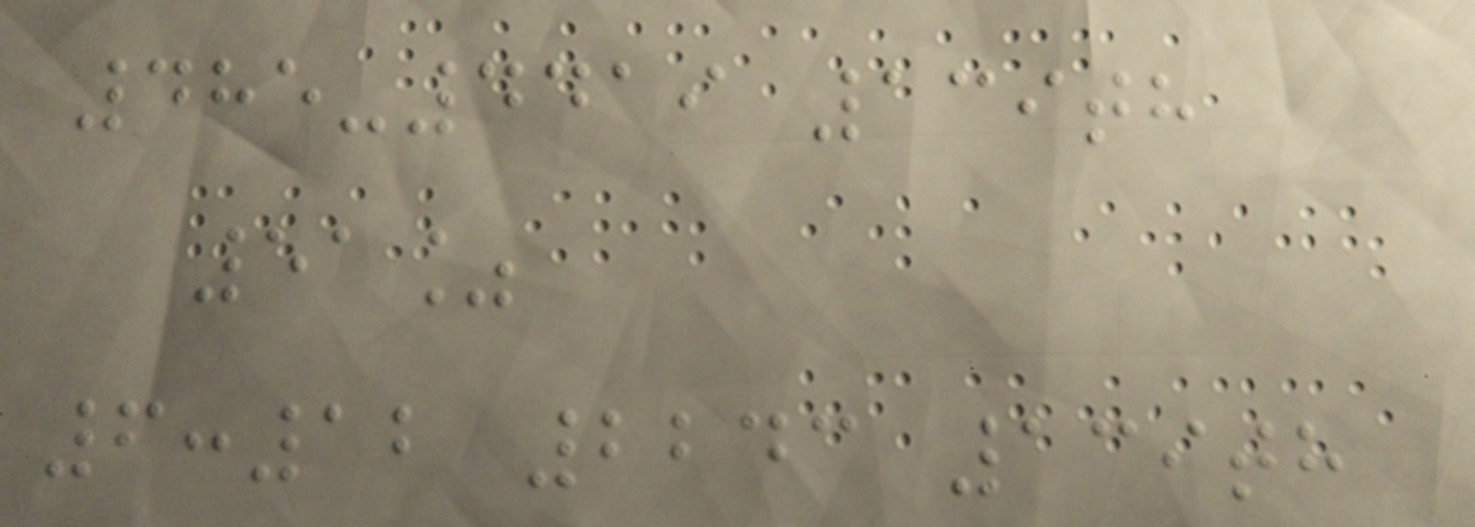485-4419 139th
51%
6:12 2243 139th
